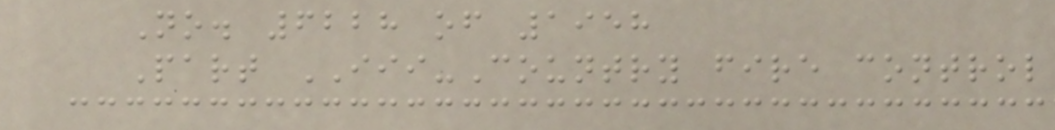No. 6228 of 1958
Part III-Country fire control
